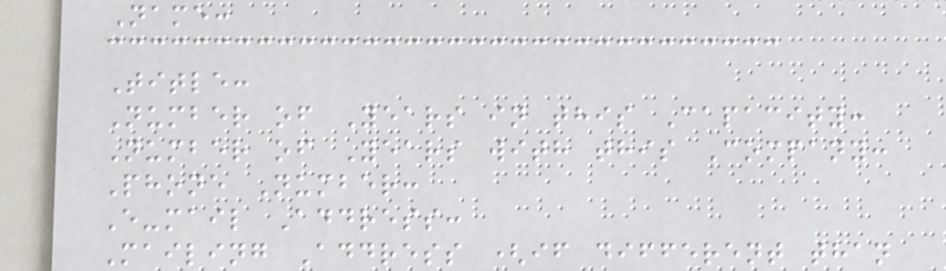Name:
Title:
Number of Years in this Capacity:
Number of Years with this Company:
Phone Number:
E-mail Address:
Mailing Address (if different than
